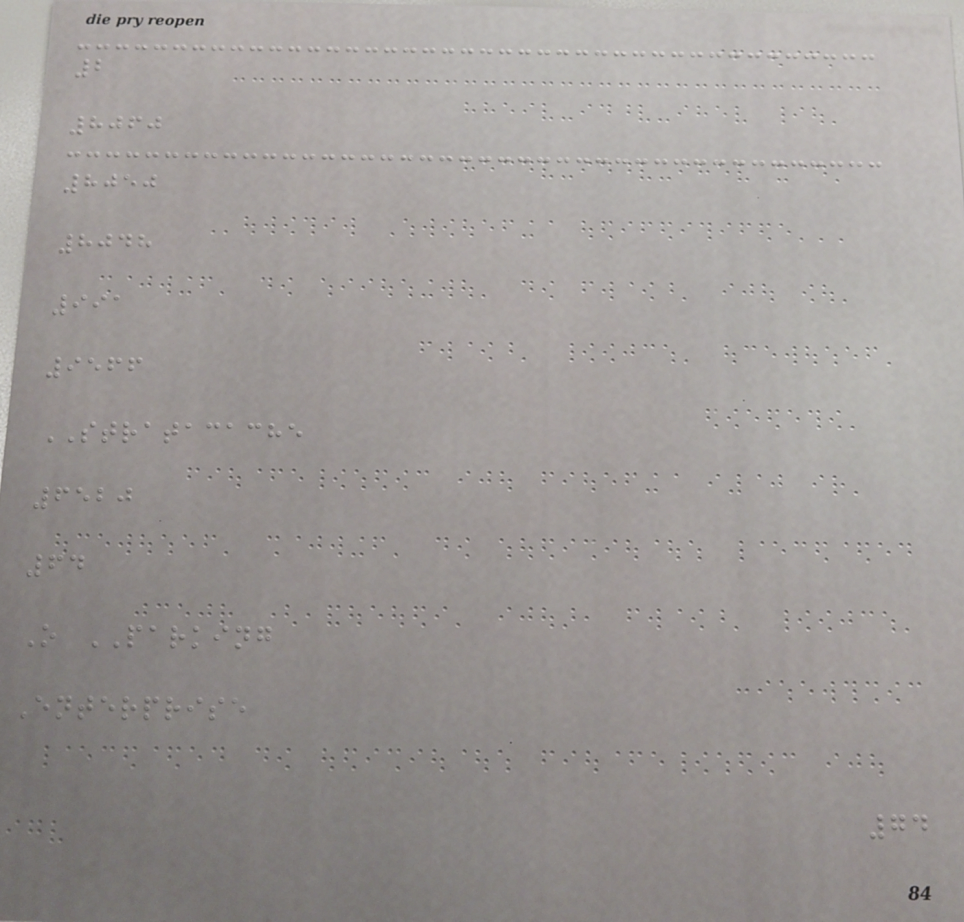2
8060
8050
8048
991
9566
STRATACACHE
6520
64
O PARKING
Enterprise
74
